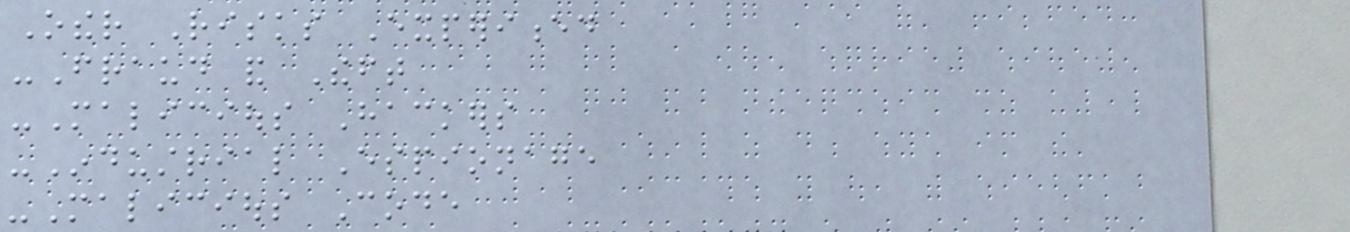Other Risks Experienced
-Fraud and Theft
-Malicious Hackers
-Industrial Espionage
-Malicious Code
